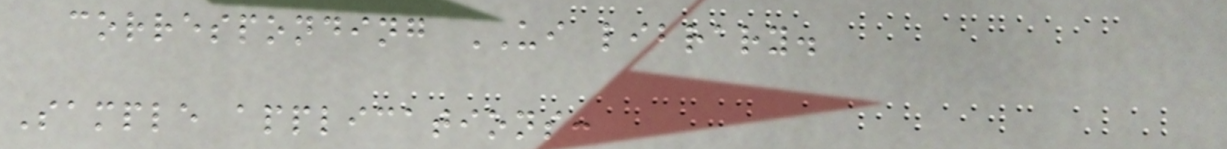corresponding UI library.
Sample applications:
